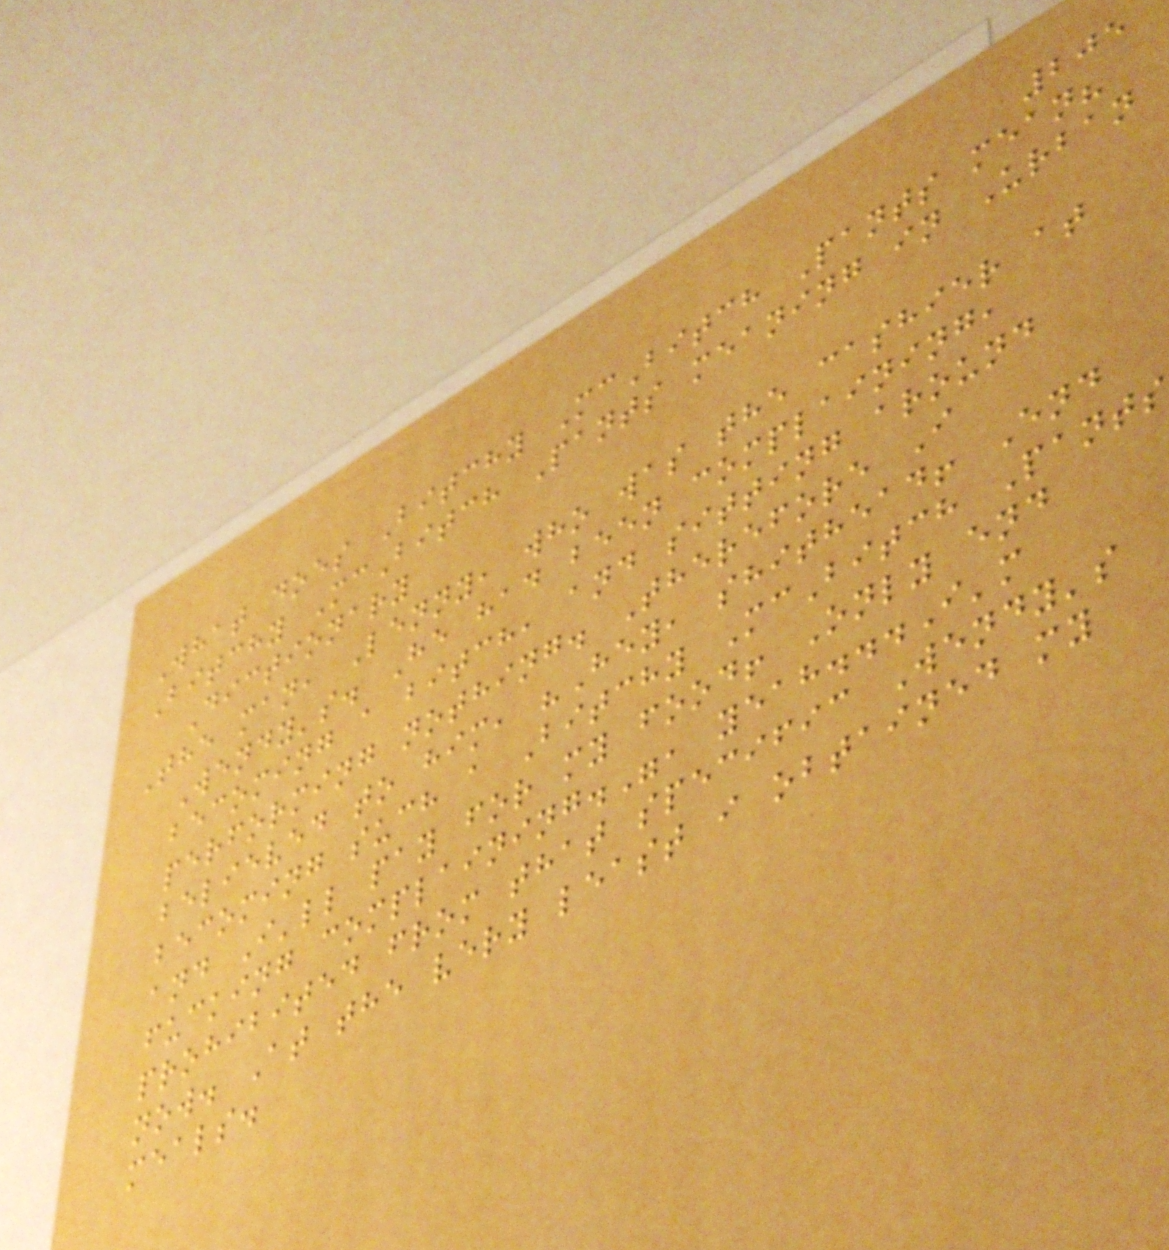205
What does Bitchy McBitch Pants mean?
Bitchy McBitch Pants meaning in Urban
Dictionary
The man, Lenny, who was the cashier at
Wendy's. He had been complaining,
becoming a bitch, and sitting around
performing nothing. Therefore I
believed to him, "Hey, shithead! End
becoming such a Bitchy McBitch Pants
and I'll pay for my food! Only end
fucking complaining.", yeah...I'm
prohibited from that specific Wendy's
now. At the very least i obtained my
meals.
